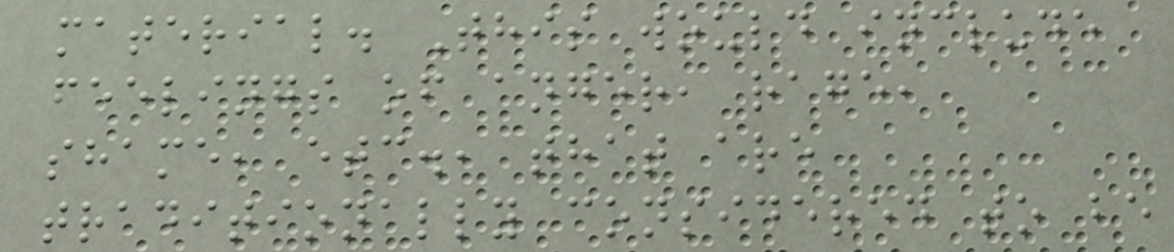material. This would include
feelings of anger, rage,
shame, etc., that are
traditionally considered to be
